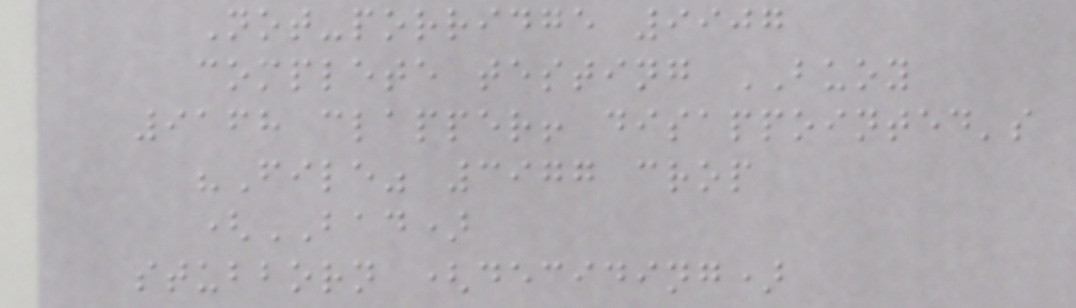Not-porridge 9907
complete testing BUOY
9168 clapper! disappointed's
"File" 3977 crop
(BAD)
stubborn (deciding)
